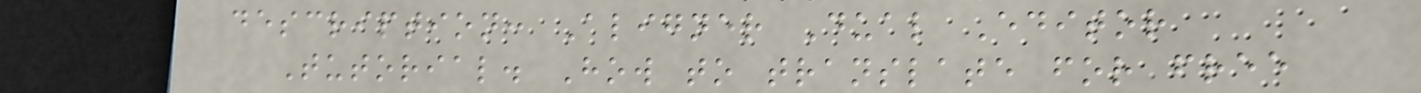description: Aligner Dual Editor
Tutorial. How to translate for free
